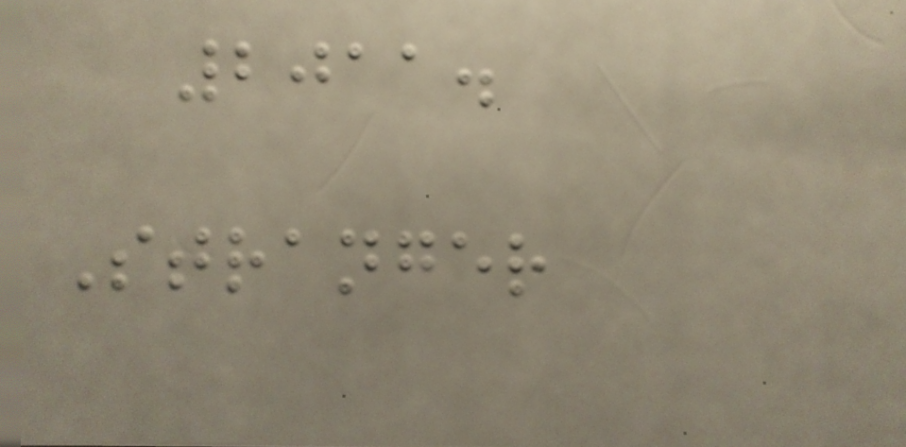2011.
Stranger
